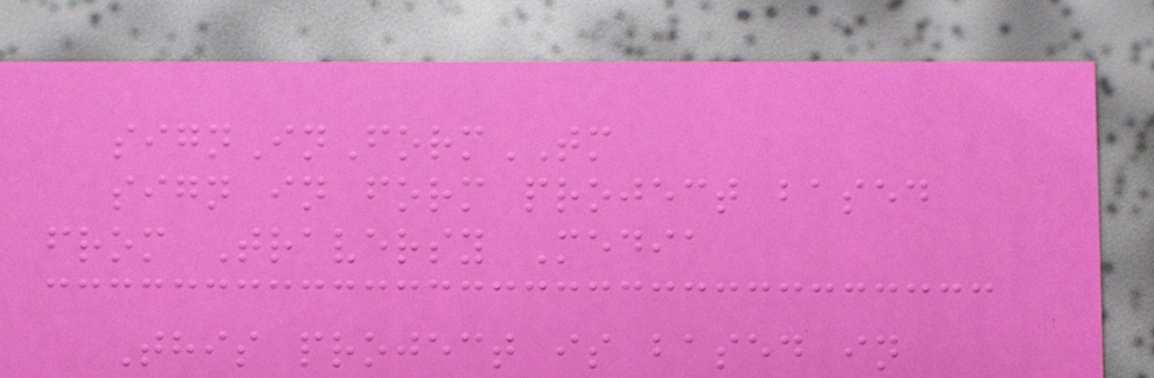signInFormTM
sign in form project based
from Traversy Media
This project is based in
